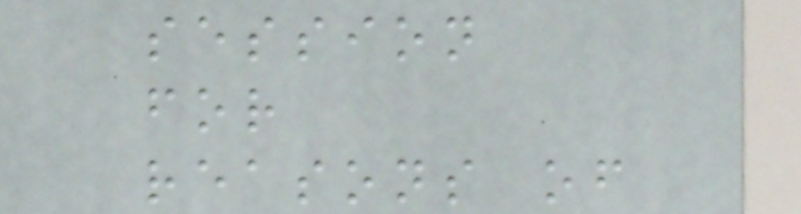session
for
reasons of
